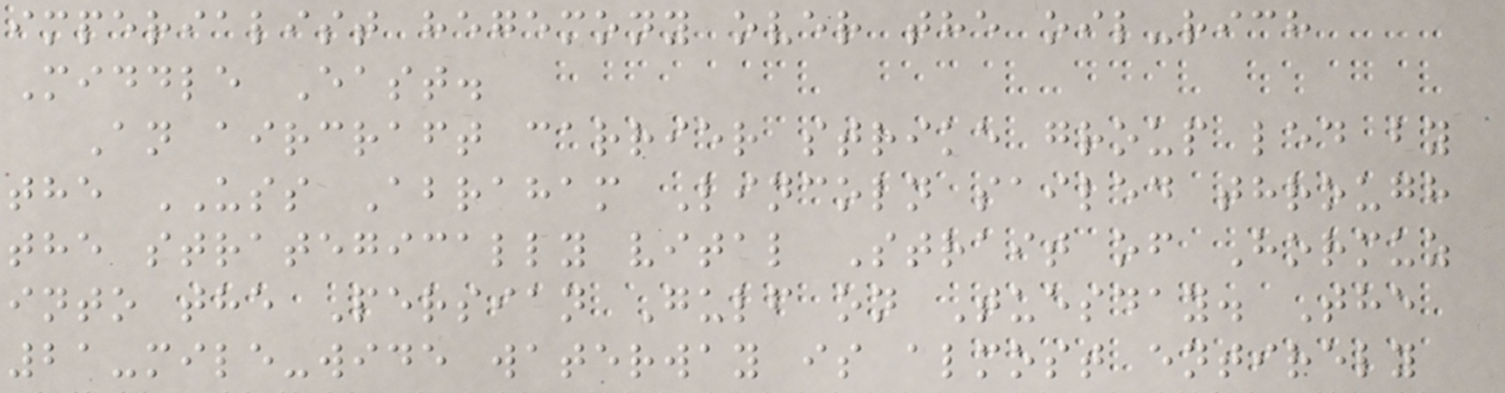imperialist hegemony over the oil-rich
Middle East.
An aircraft carrier strike group led by
the USS Abraham Lincoln sailed through
the strategically vital Strait of Hormuz
into the Persian Gulf on Tuesday. The
21-mile-wide waterway is almost entirely
